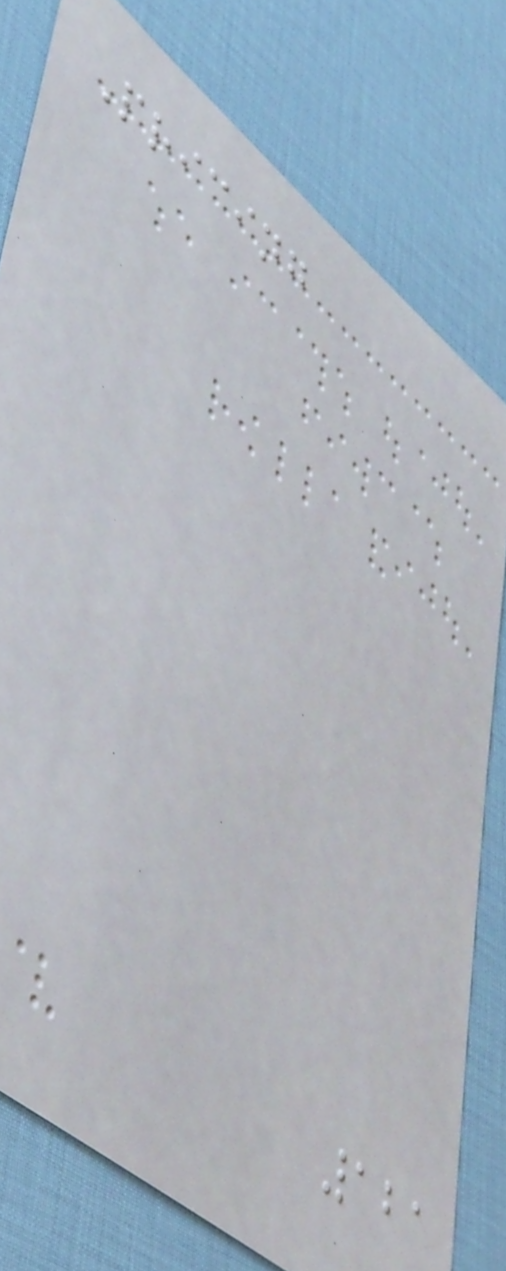Pricing
121
